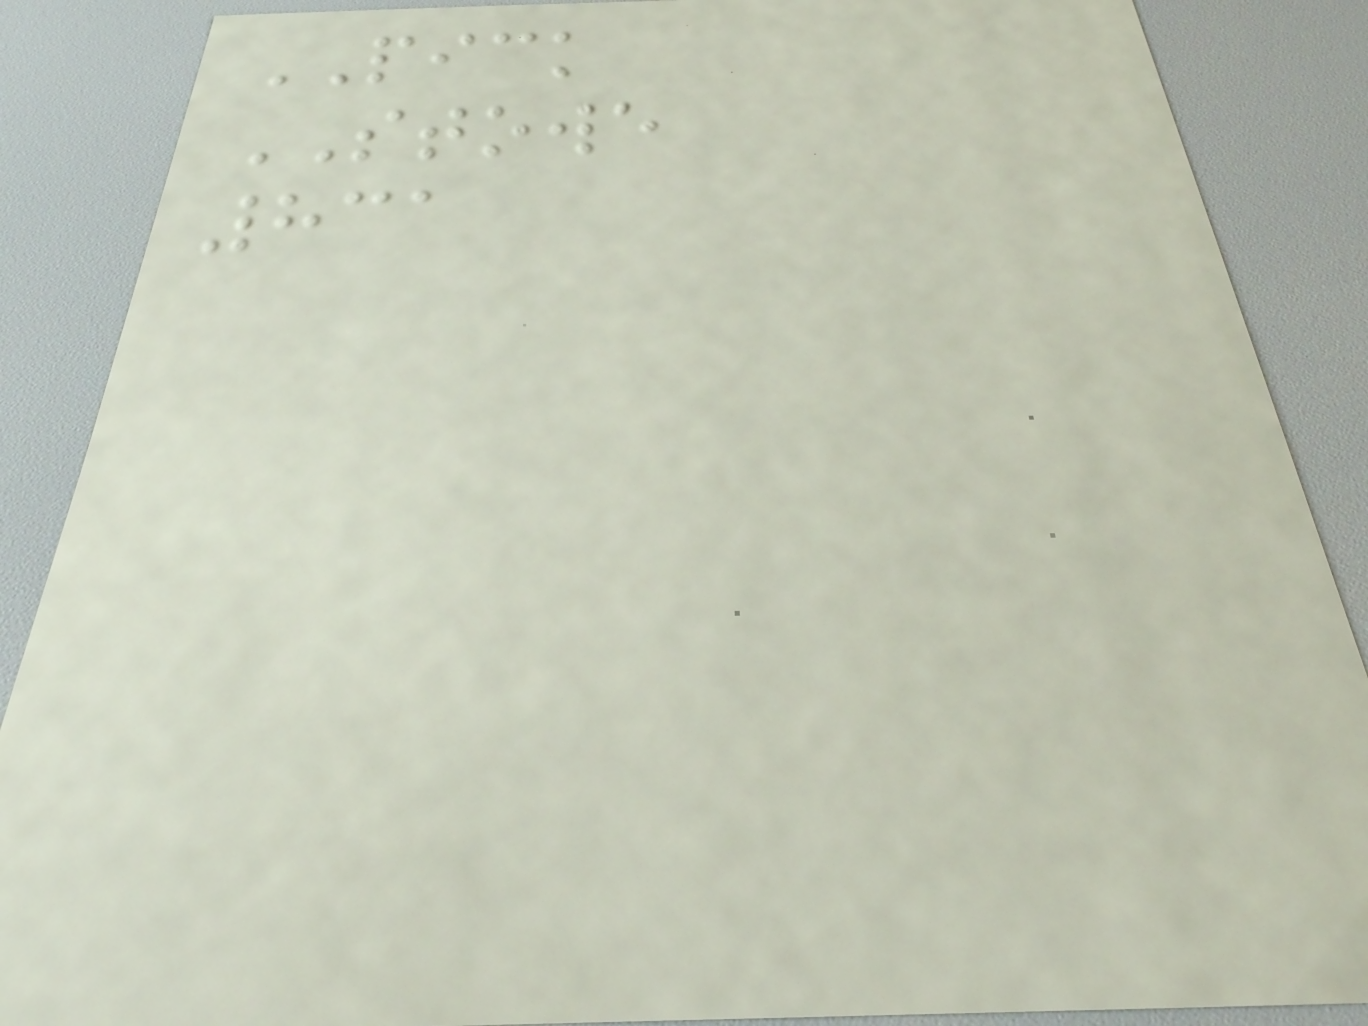PICK
STOWE
831
